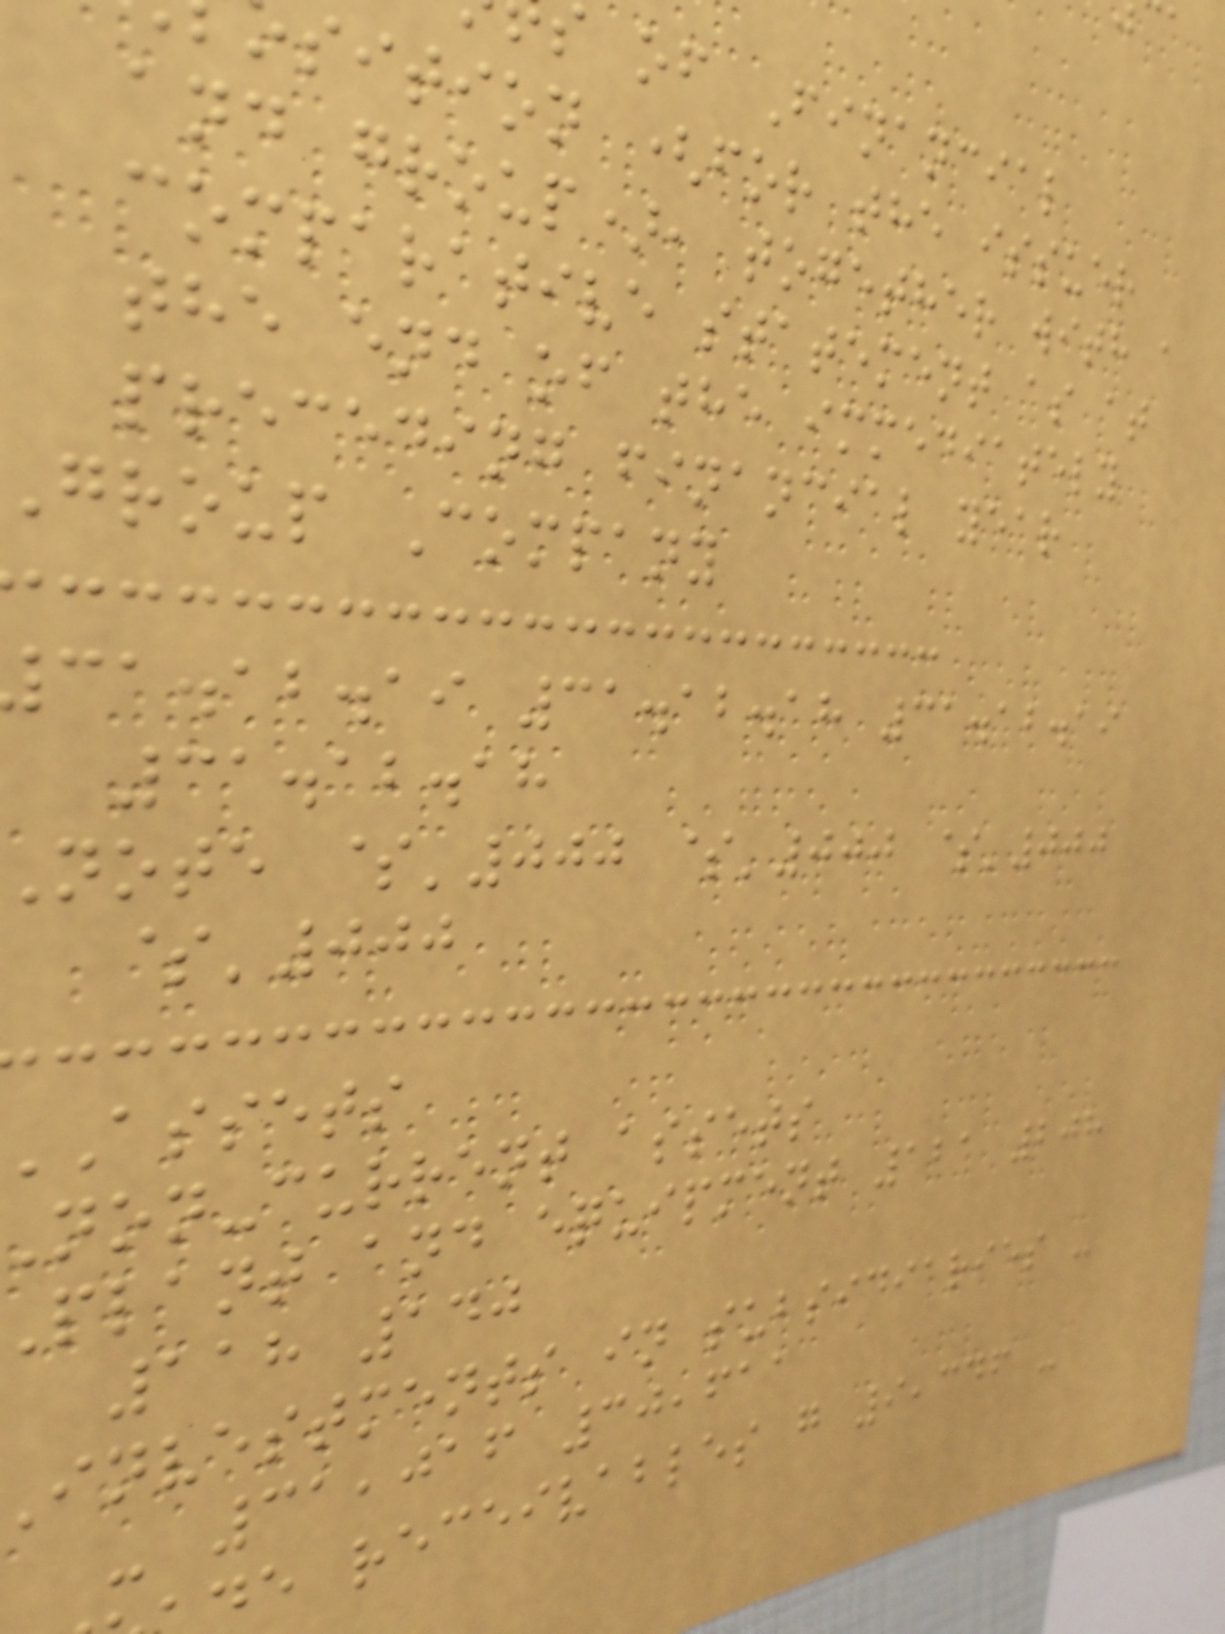of Financial
sition (for the issuer
and group), together with a
comparative statement as at
the end of the immediately
preceding financial year
group Company
ca.ab.ai 31.12.18 31.12.19
31.12.18
note $'000 $'000 $'000
$'000
assets
non-current assets
plant and equipment 121 208
118 140
investments in subsidiaries -
- 31,016 30,611
e receivables g 9,346 -
